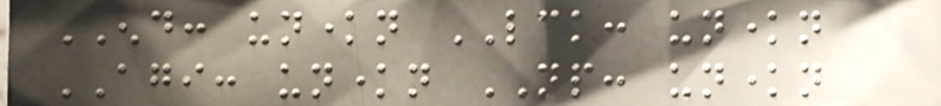END: unknown LCK: unknown
AGI: unknown NP: unknown
